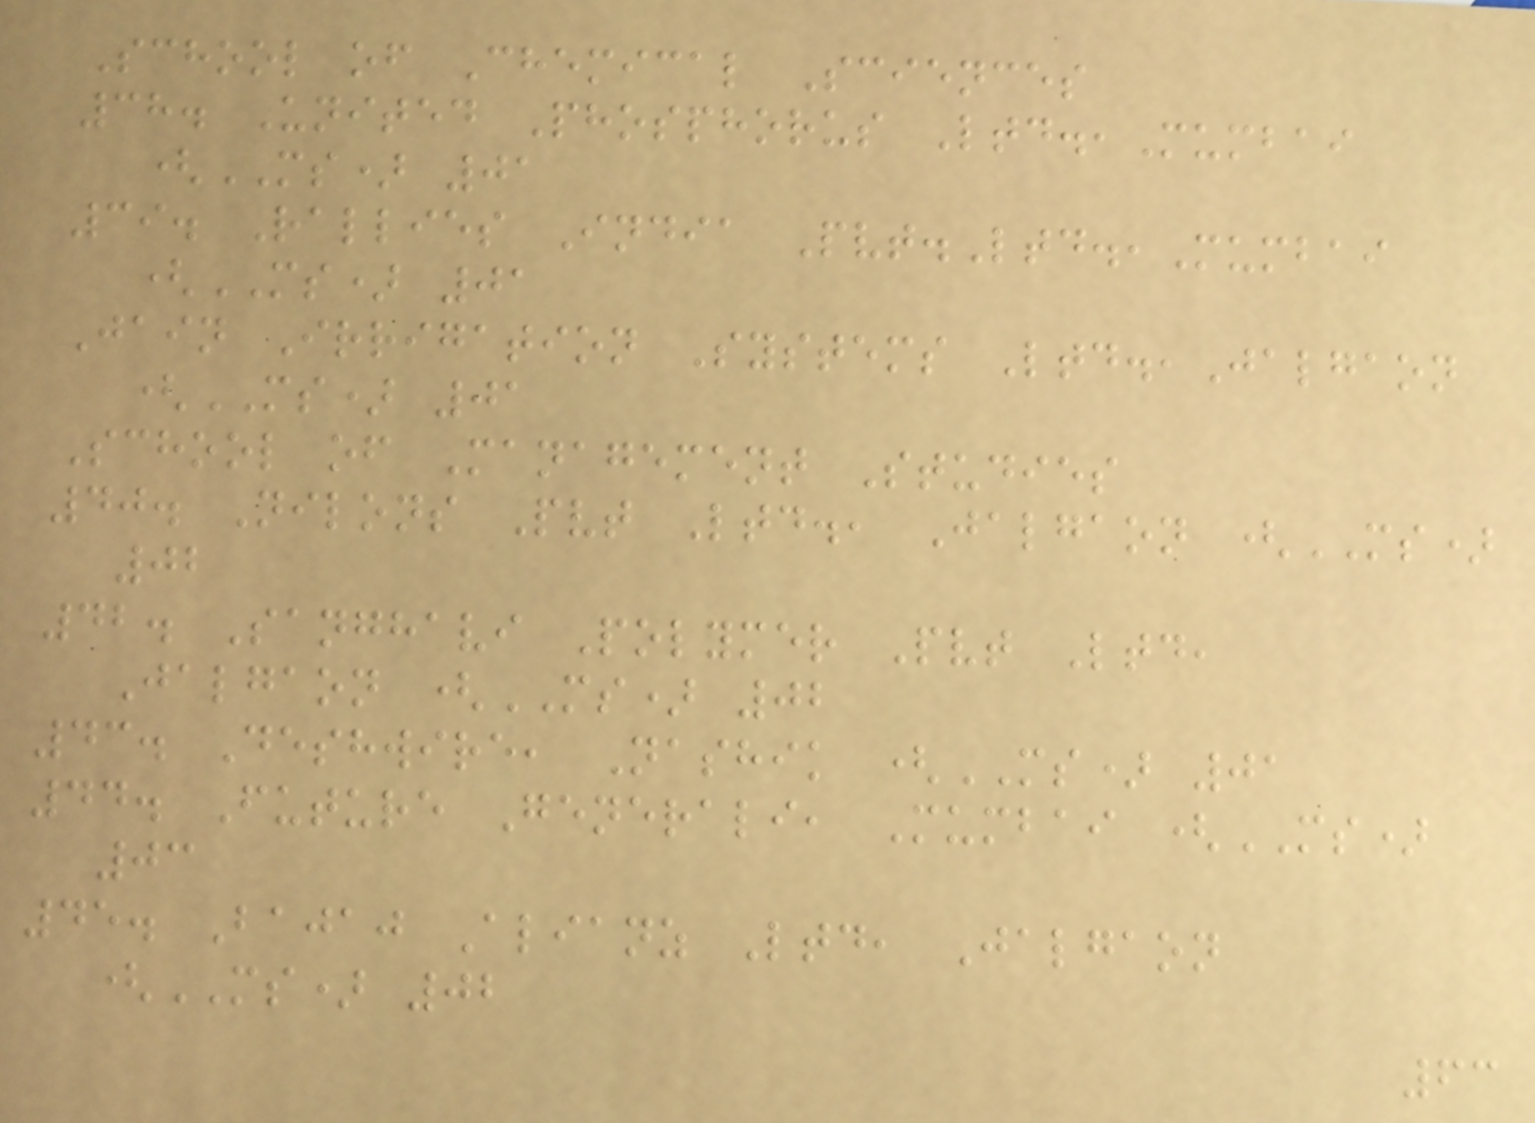School of Chemical Sciences
38. United Phosphorus Ltd.,Mumbai
(MS) 01
39. Rallies India Pvt.Ltd.,Mumbai
(MS) 01
Jain Irrigation Systems Ltd.,Jalgaon
(MS) 01
School of Management Studies
40. Nilons Pvt Ltd., Jalgaon (MS)
02
42. Sanghavi Polymer Pvt Ltd,
Jalgaon (MS) 02
43. Deshwire, Nashik (MS) 01
44. Future Generali, Mumbai (MS)
03
45. Bajaj Alianz Ltd, Jalgaon
(MS) 02
63
